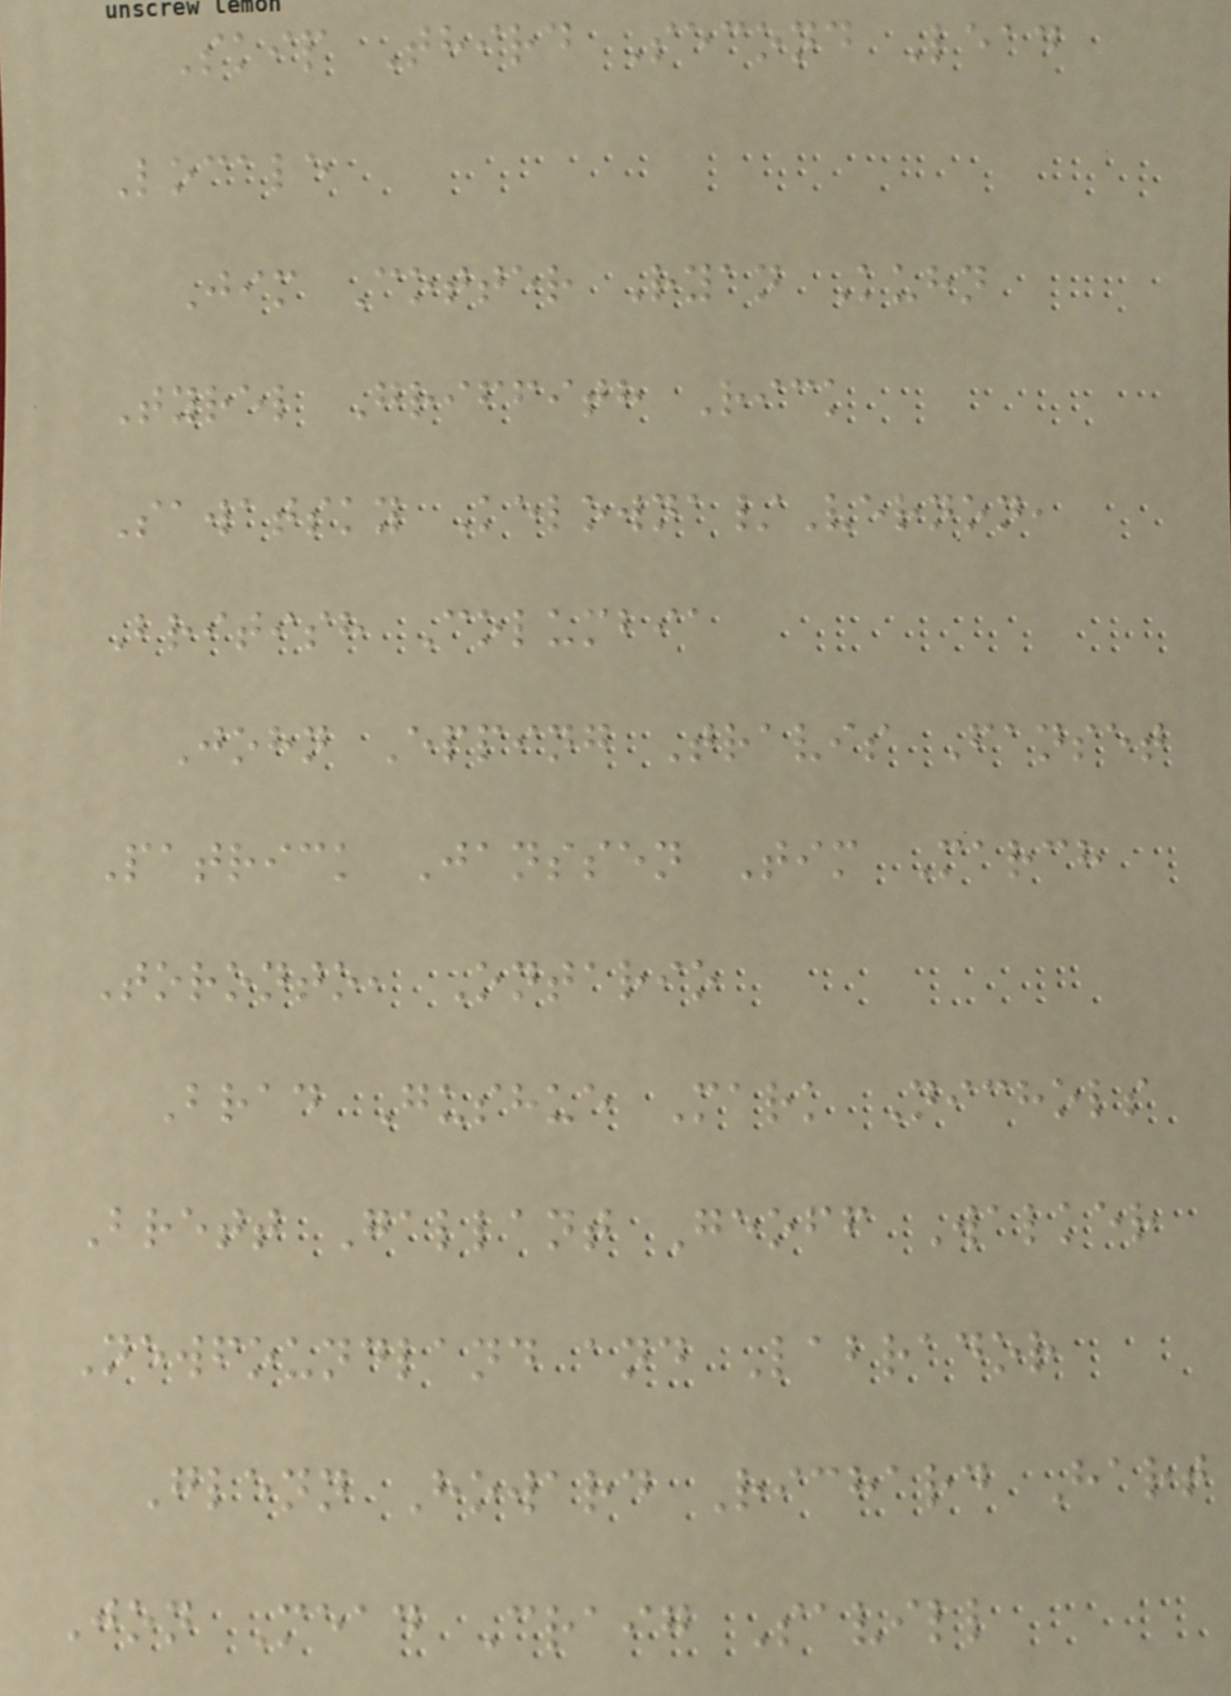Skip Third Second Lead
Locale
Jim Cotter Ryan Kuhn
Tyrel Griffith Rick
Sawatsky Kelowna/Vernon,
British Columbia
John Epping Travis Fanset
Patrick Janssen Tim March
Toronto, Ontario
Brad Gushue Mark Nichols
Brett Gallant Geoff Walker
Newfoundland and Labrador
Glenn Howard Richard Hart
Jon Mead Craig Savill
